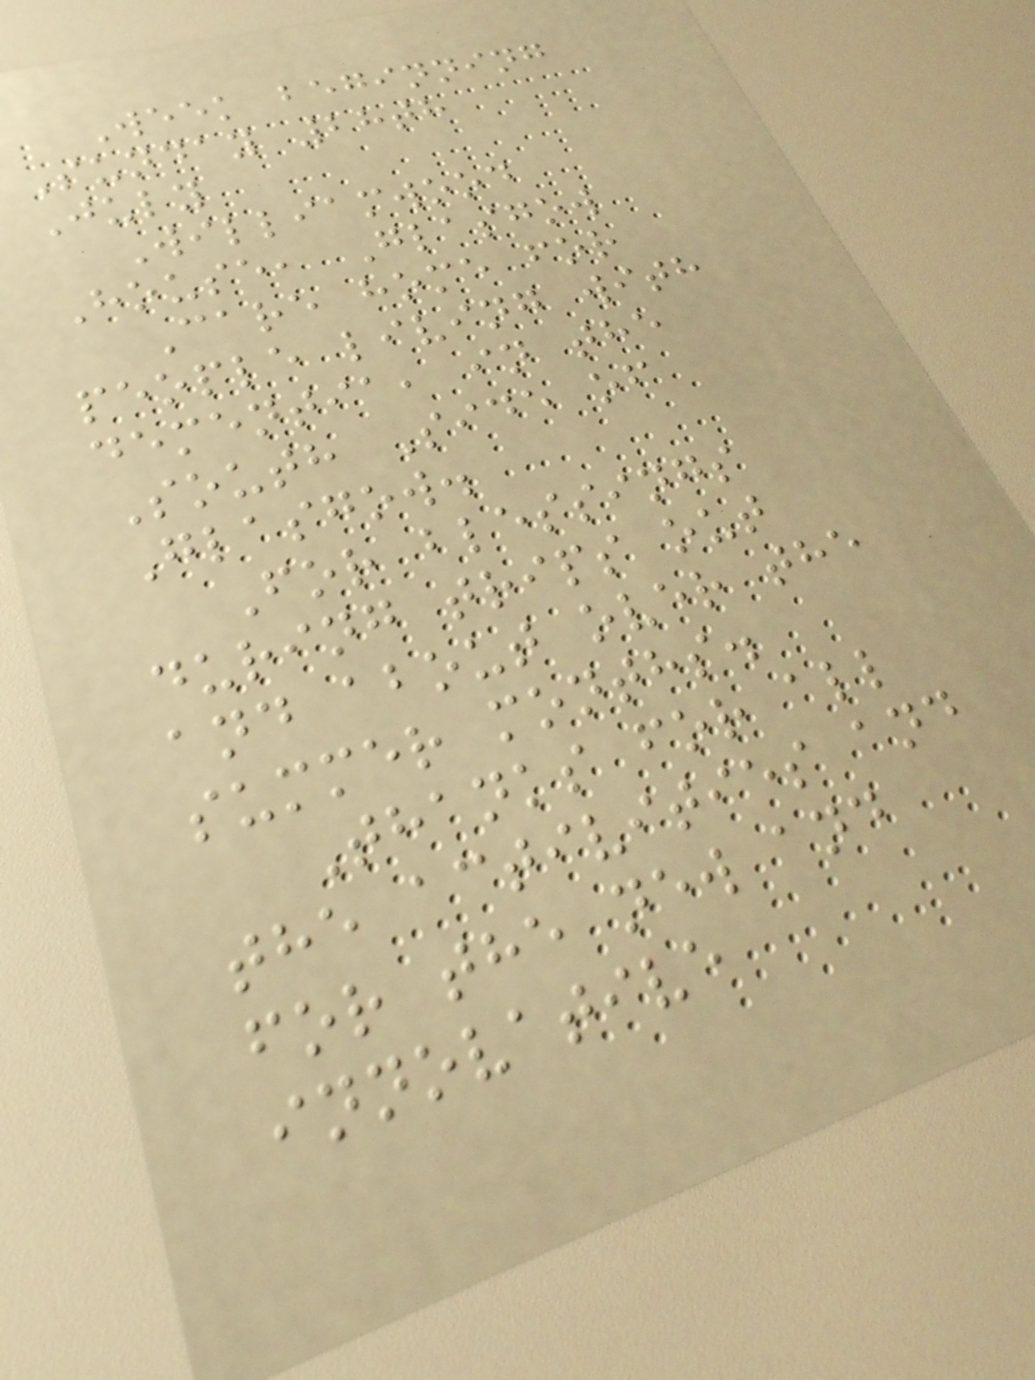Week beginning
Sunday 28th
July
Williamwood
House, Glasgow
Care home for
people living with
dementia, in the
South Side of
Glasgow.
For blessings
during trips out
and about over the
summer months.
Thanks for all
the activities and
for the new and
innovative
